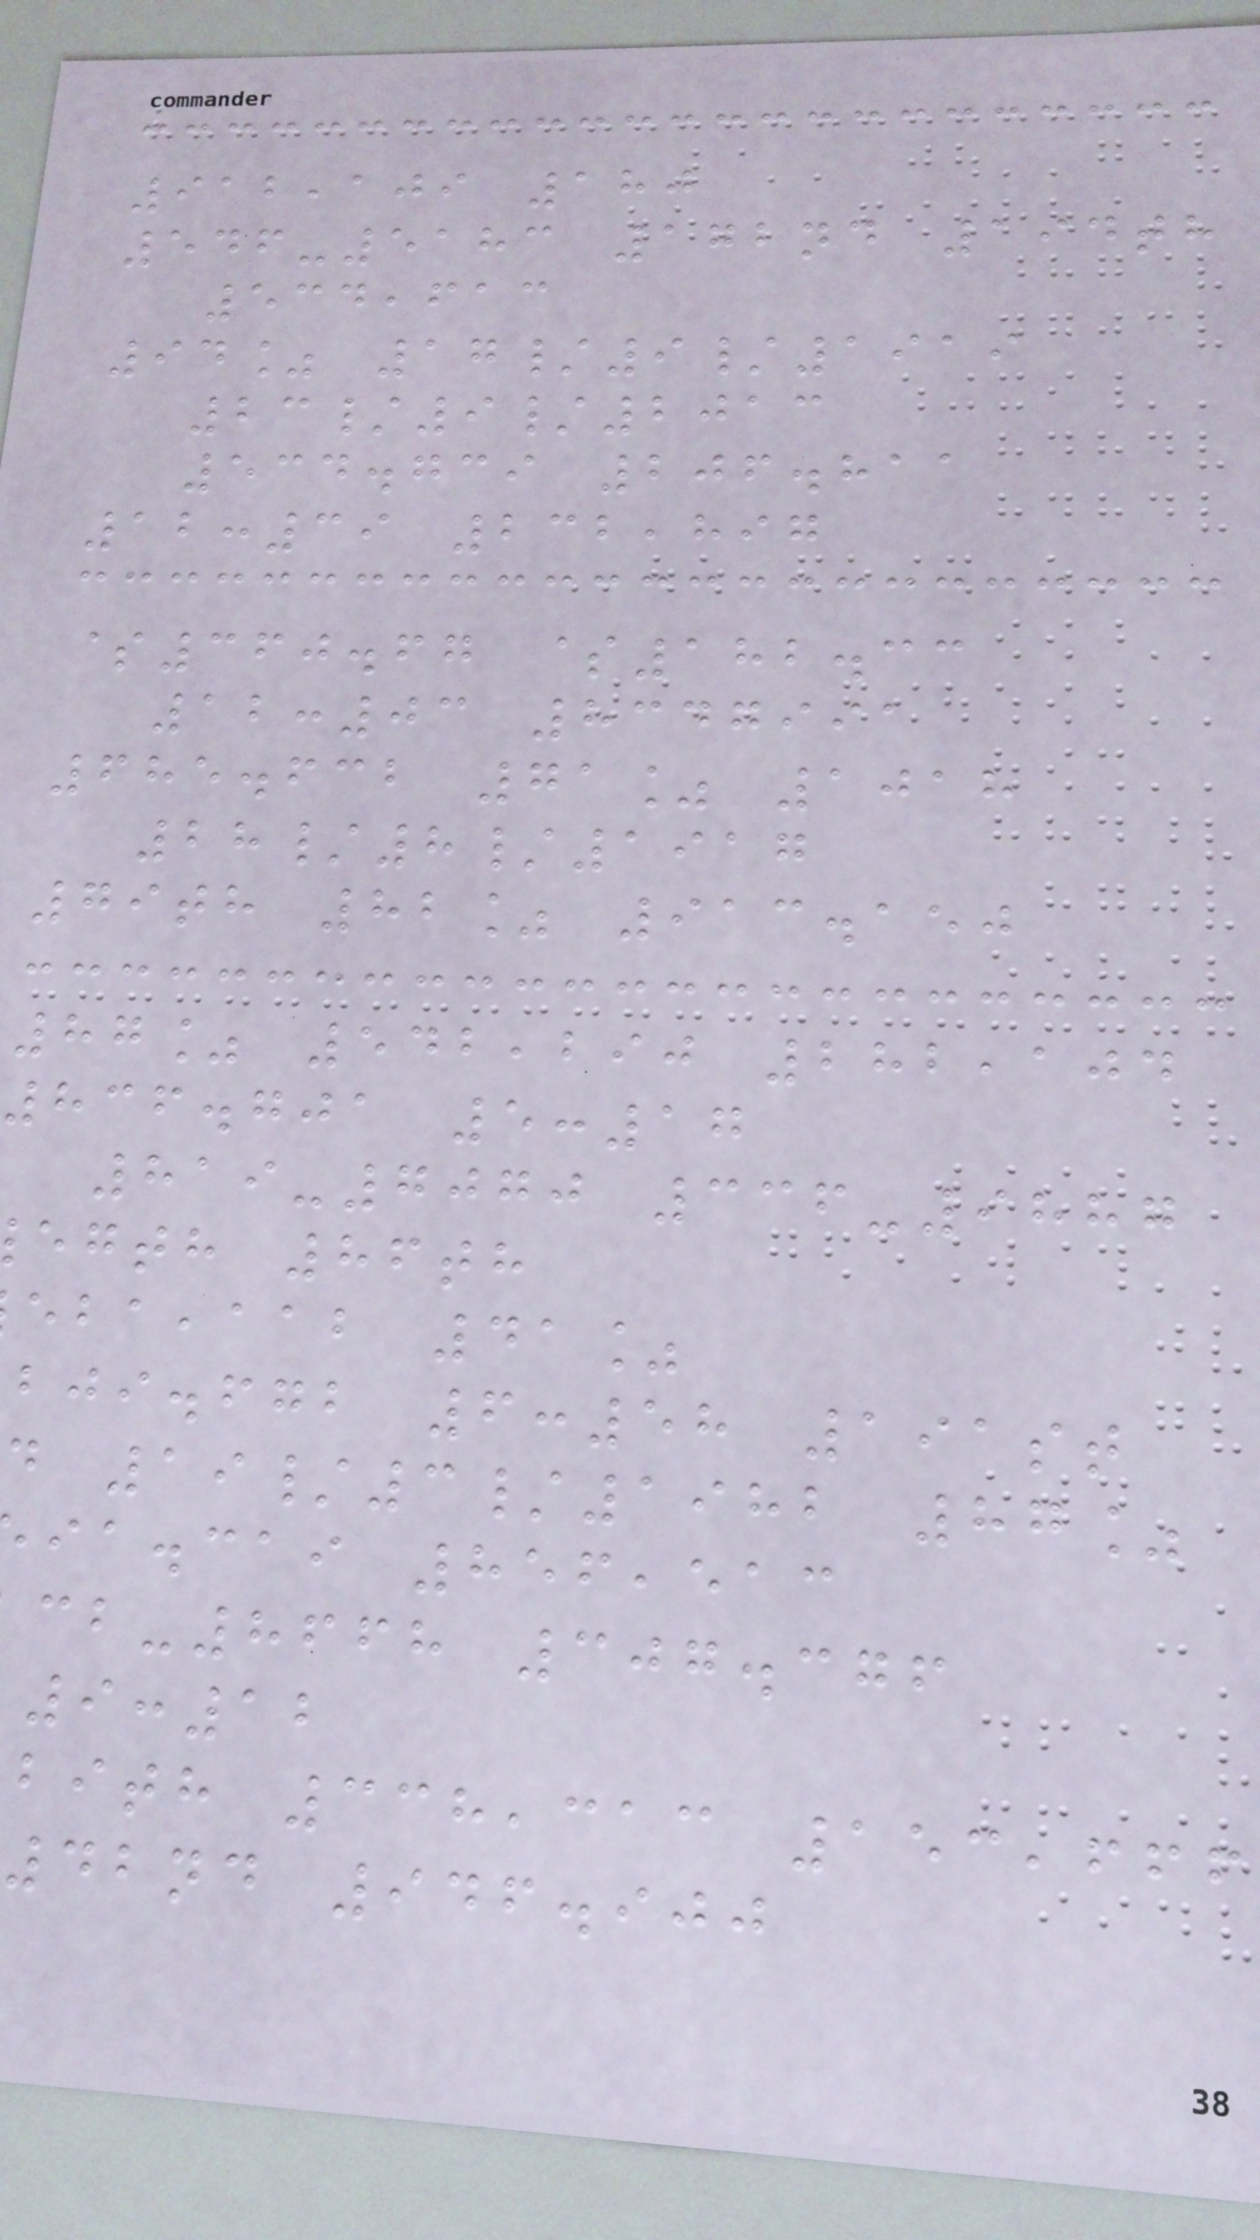912,109 180
546-5183 172nd 194th
534,613
94% 17/9/1919
23/9/2013
534.739 206.811
12:39 232,897
$360.67 $182.33
12:03 8347991
685.632 71% 1018
28/8/1917
79th 82% 913.150
87% 542,290 282,104
836.701 5:17
819-7070 336-9887
egth 86th
,aab 41%
bji.fgb 6:58 191st
d 19/3/1982 87%
ia.cai 856,513
-8668 307.376
9:12
bith 338,313 153,666
42nd 946.900
